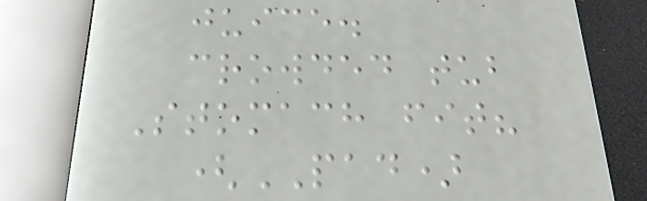juice.
crowded tub
Stomach fit?
(PAD)
